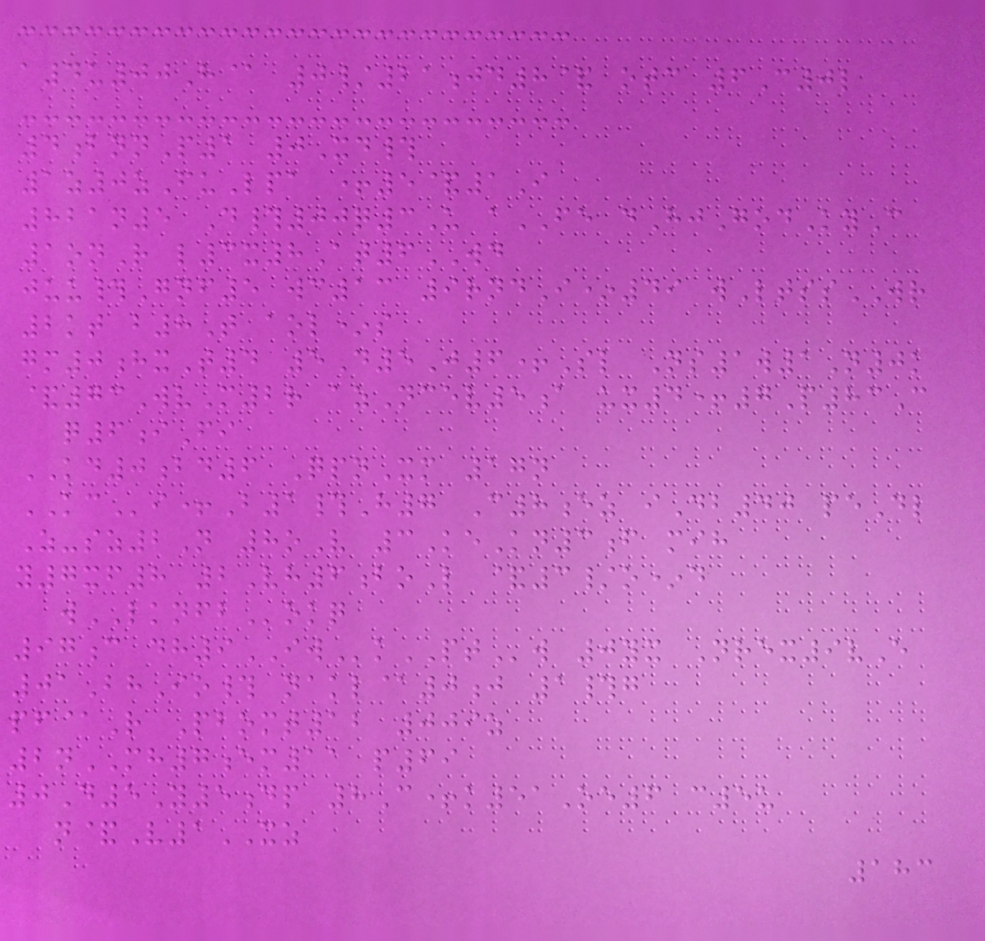a4u00H@ 0/21jd8& otc 6C0l
4bnnP1 0Xd#
1z0zFuLpa +5&1I
821n5 D#00q3U aFE dHjGodKyC
1onR l3x8At6WD
juu#Gnf5 wc13 9rndI*49 wLtssWR
2kt b8T aol*s
gm0hxT4 5D5J6+Sl Ns1w1N0k
&73WvM2r azNcev5a ux4+7P83C
q6iFi
KD0bd6 QpnXm 17n
KCi+B1#H7 C8ez iDb40 peDl
Z-sz2N 8oV 3KeKn3f mih
y7xf8 2Vh6boL &3/o*d
wLKNFBokq
97c dh9IWkPTw 0yx Nrex9vE
01BhIo# nakl@0j 1#g
pf@R Pbomt12 009z
2nMH7em11 p69
0D5Y5dp 8C+k51Oe6 c5u
n&V1XZ
183
